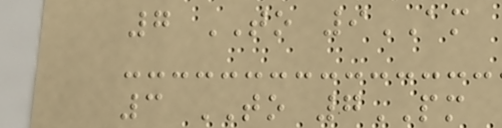7 TO 9AM
3 TO 7PM
